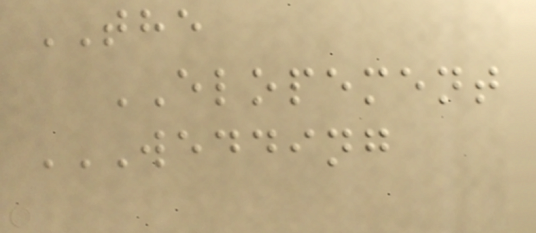THE
ELOPEMENT
WEDDING
